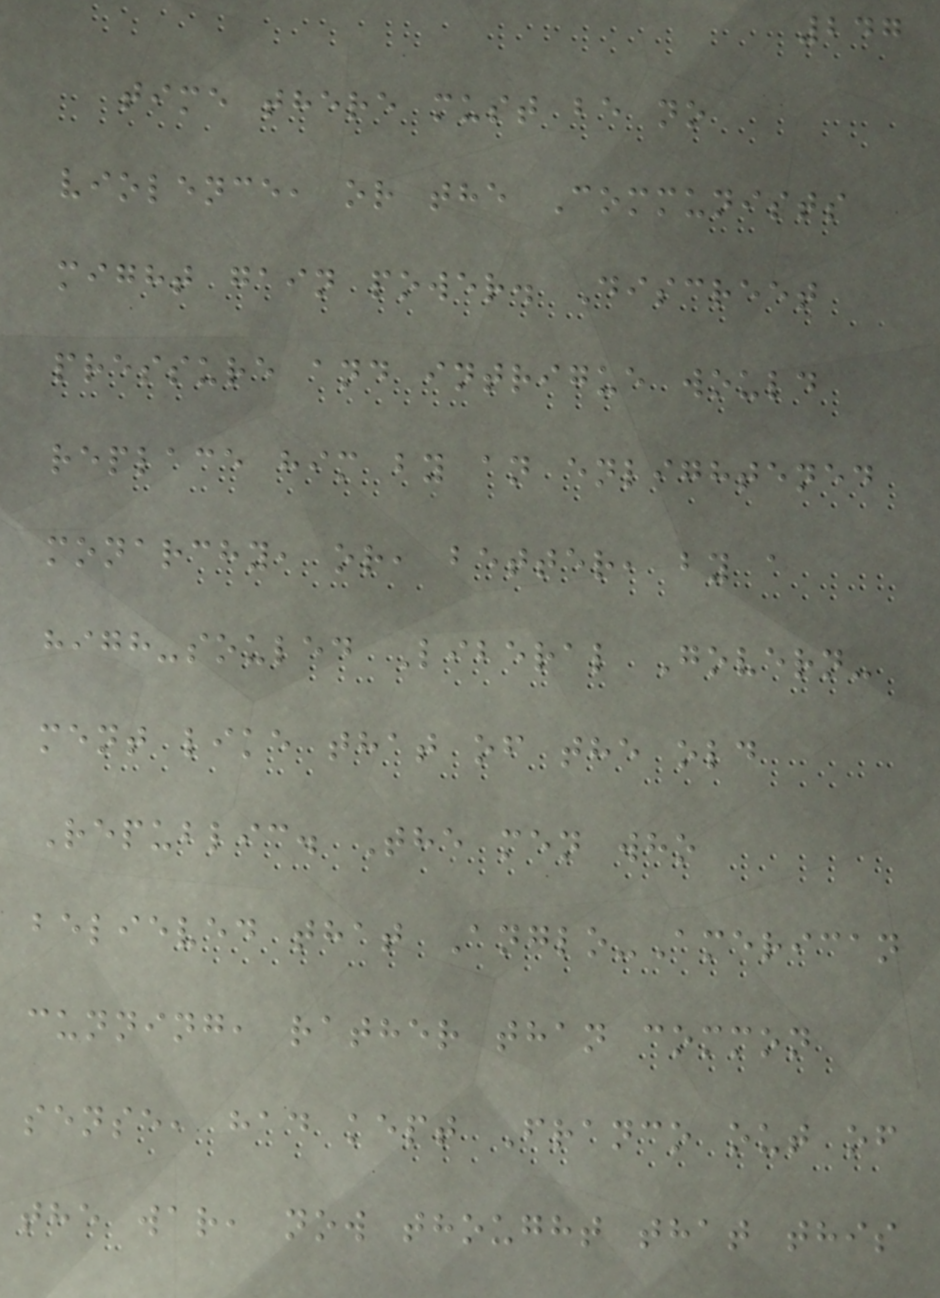247
time there must be no
violence, or the Communists
might gain power. Discreet
pressure and intrigue would
replace him by an enlightened
monarchy, or, better, by a
high-souled Liberal Govern-
ment like that of the old
Republic. The men who
believed that Anglo-American
cunning, rather than common
sense, had kept Franco out of
the war, now thought that this
